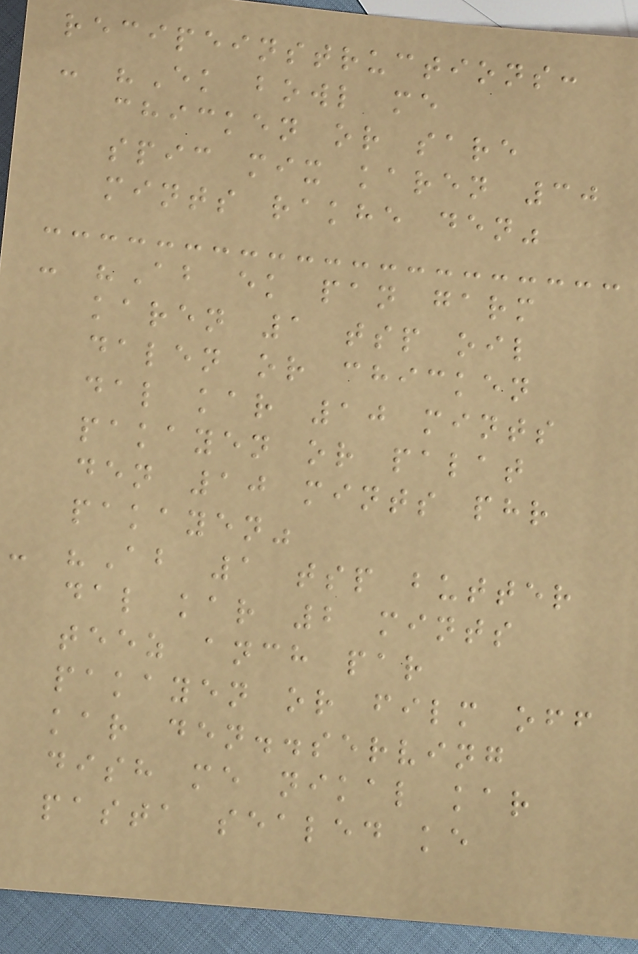recipeinstructions:
- "Ek bowl me
chicken or sare
spic mix karen 30
mints rakhe den"
- "Ab ek pan garm
karen 1 tsp oil
dalen or chicken
dal kar 10 mints
pakayen or palat
den 10 mints phr
pakayen"
- "Ab 1 tsp butter
dal kar 2 mints
teez anch par
pakayen or film off
kar den..serving
dish me nikal kar
pasta sealed ke
